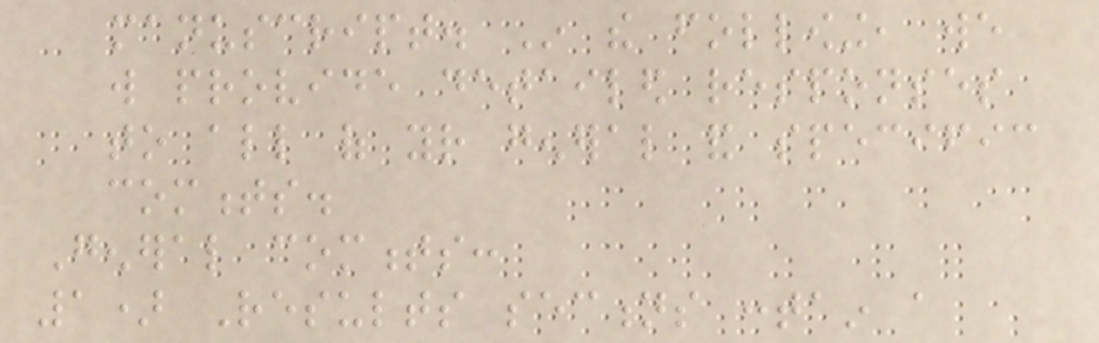manuscript. In the following, we
will provide detailed responses
to all of your general and specific
comments.
General comments:
1) Results sections contain a
